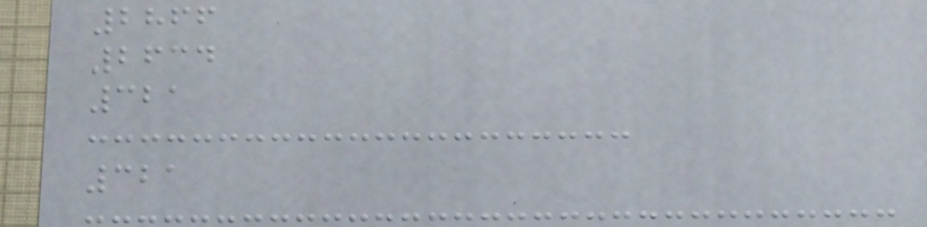2866
2634
321
321
